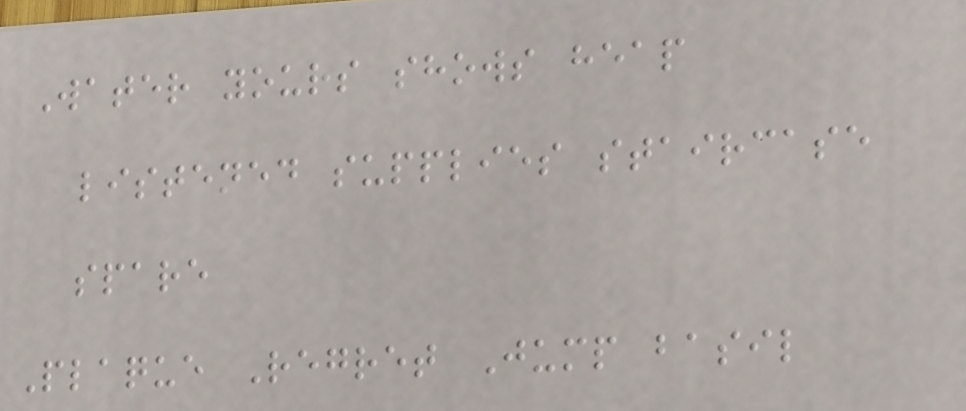Water yours shows heap
listened supplies staircase
spare
Plaque Regret Jump basil
